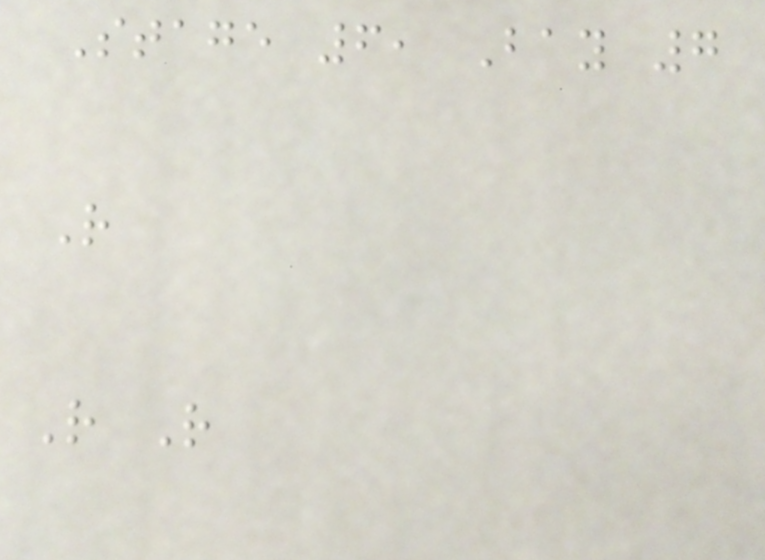Stage 6, Bay 7
R
R R
